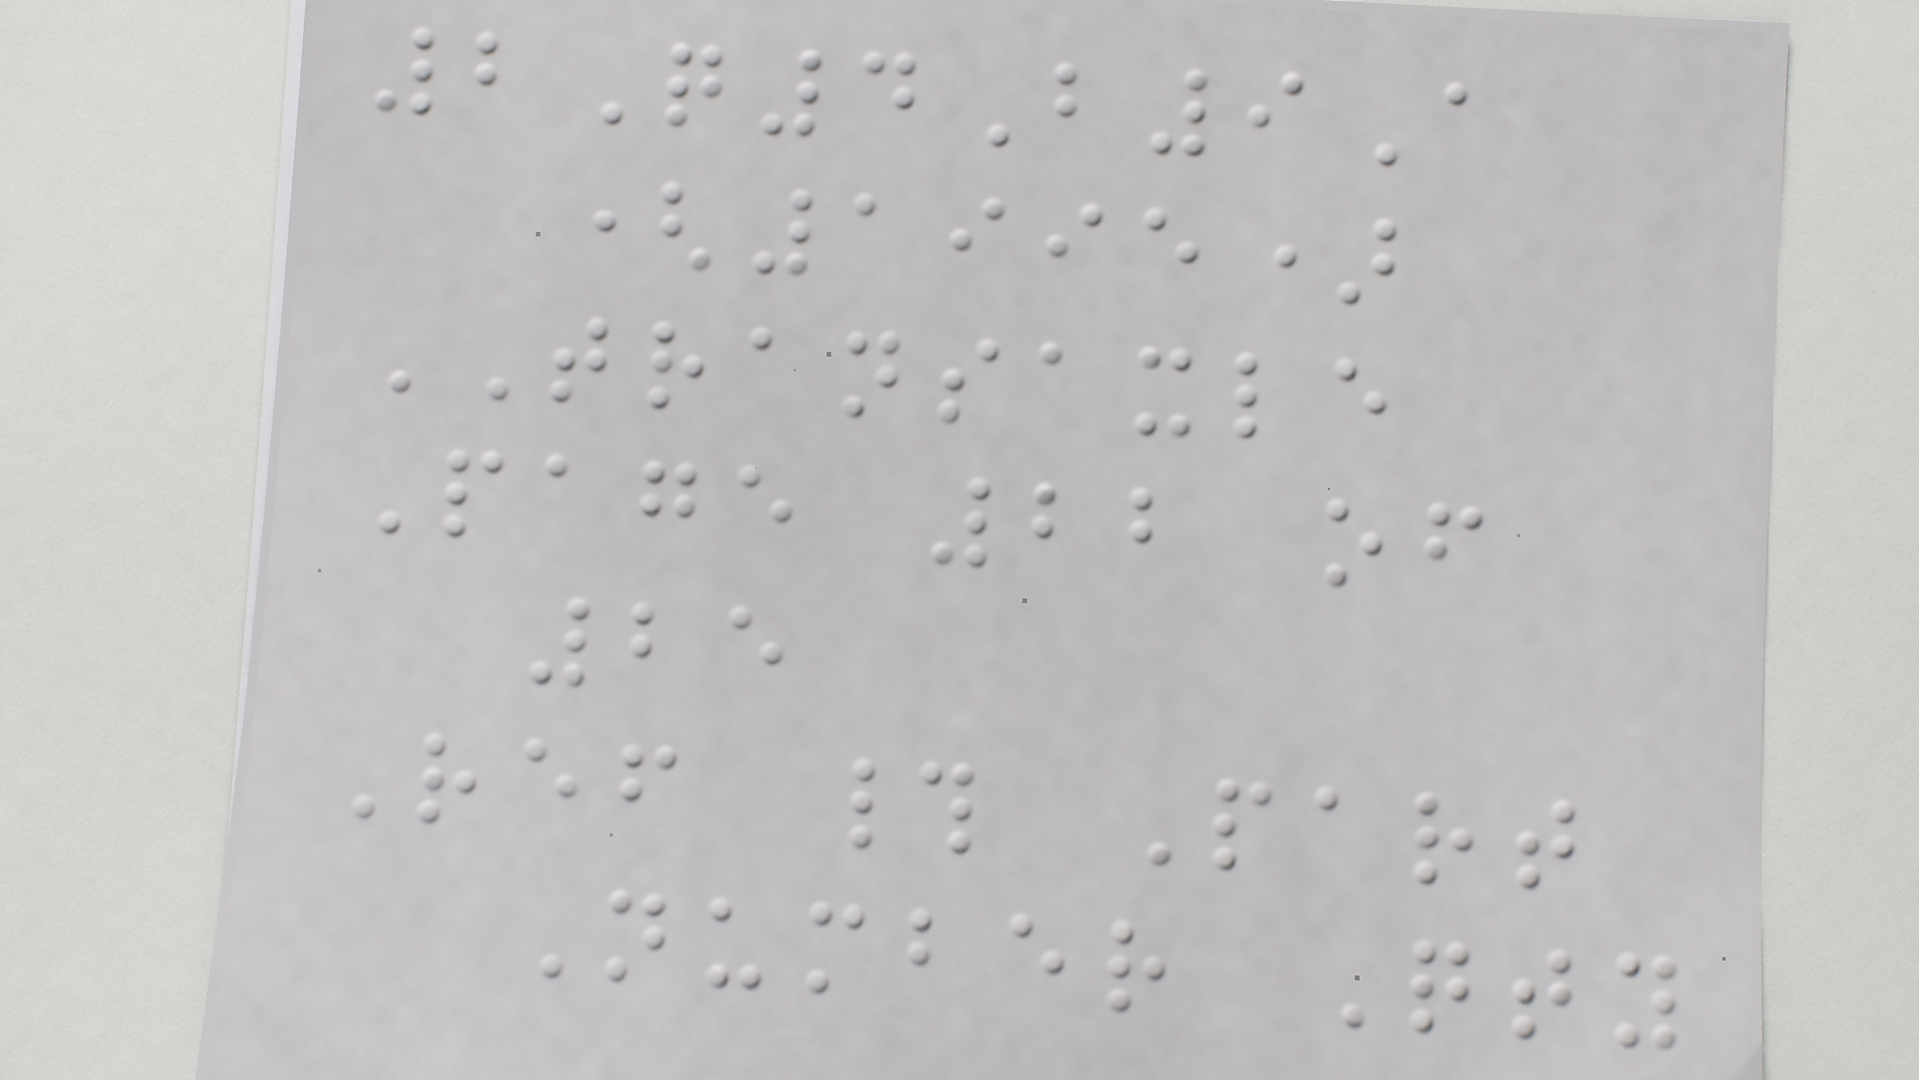2Q4B9A
(1995)
TRANSAXLE
Page 22 of
25
Ref # Part
Number Qty
